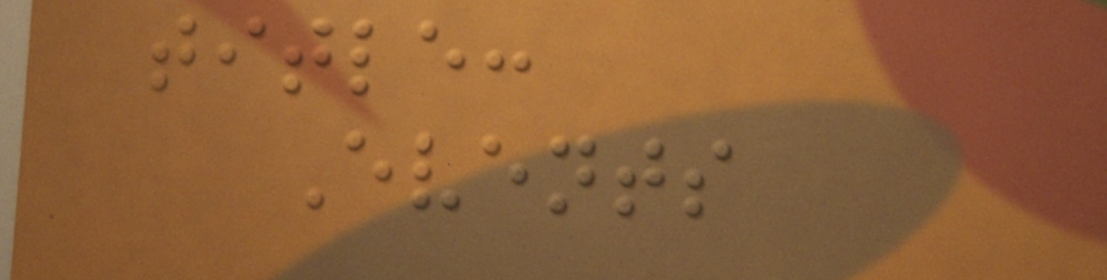title:
Events
